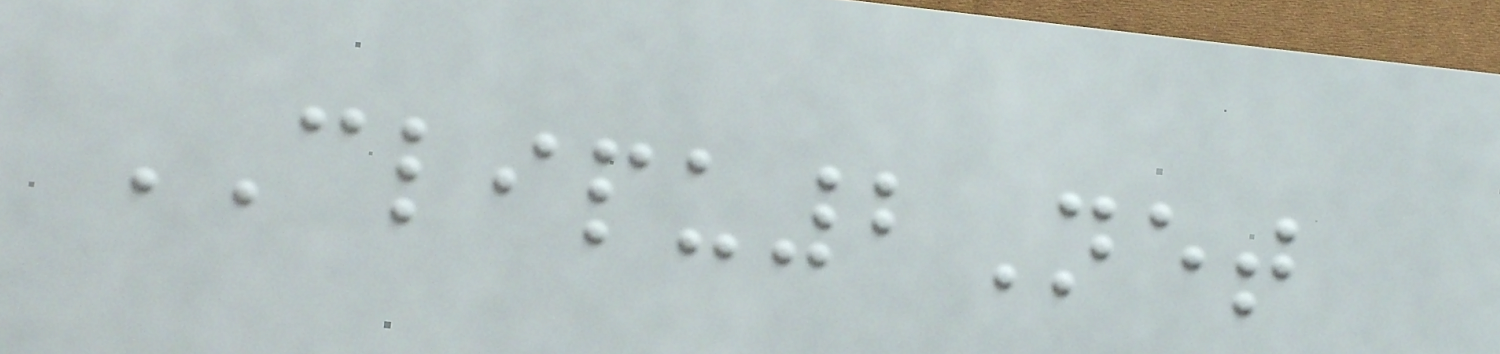CLIPU2Net
